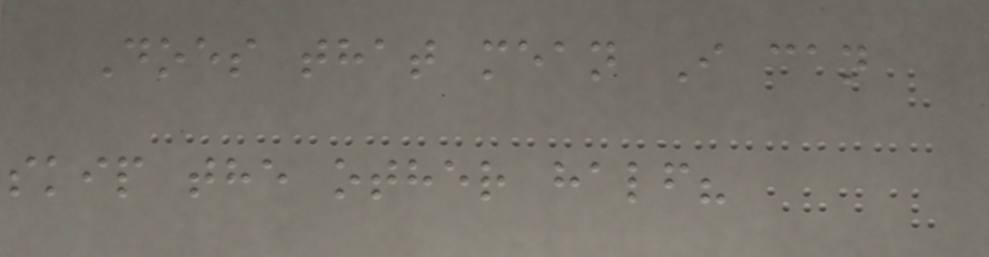Does that mean I can
skip the other half?
